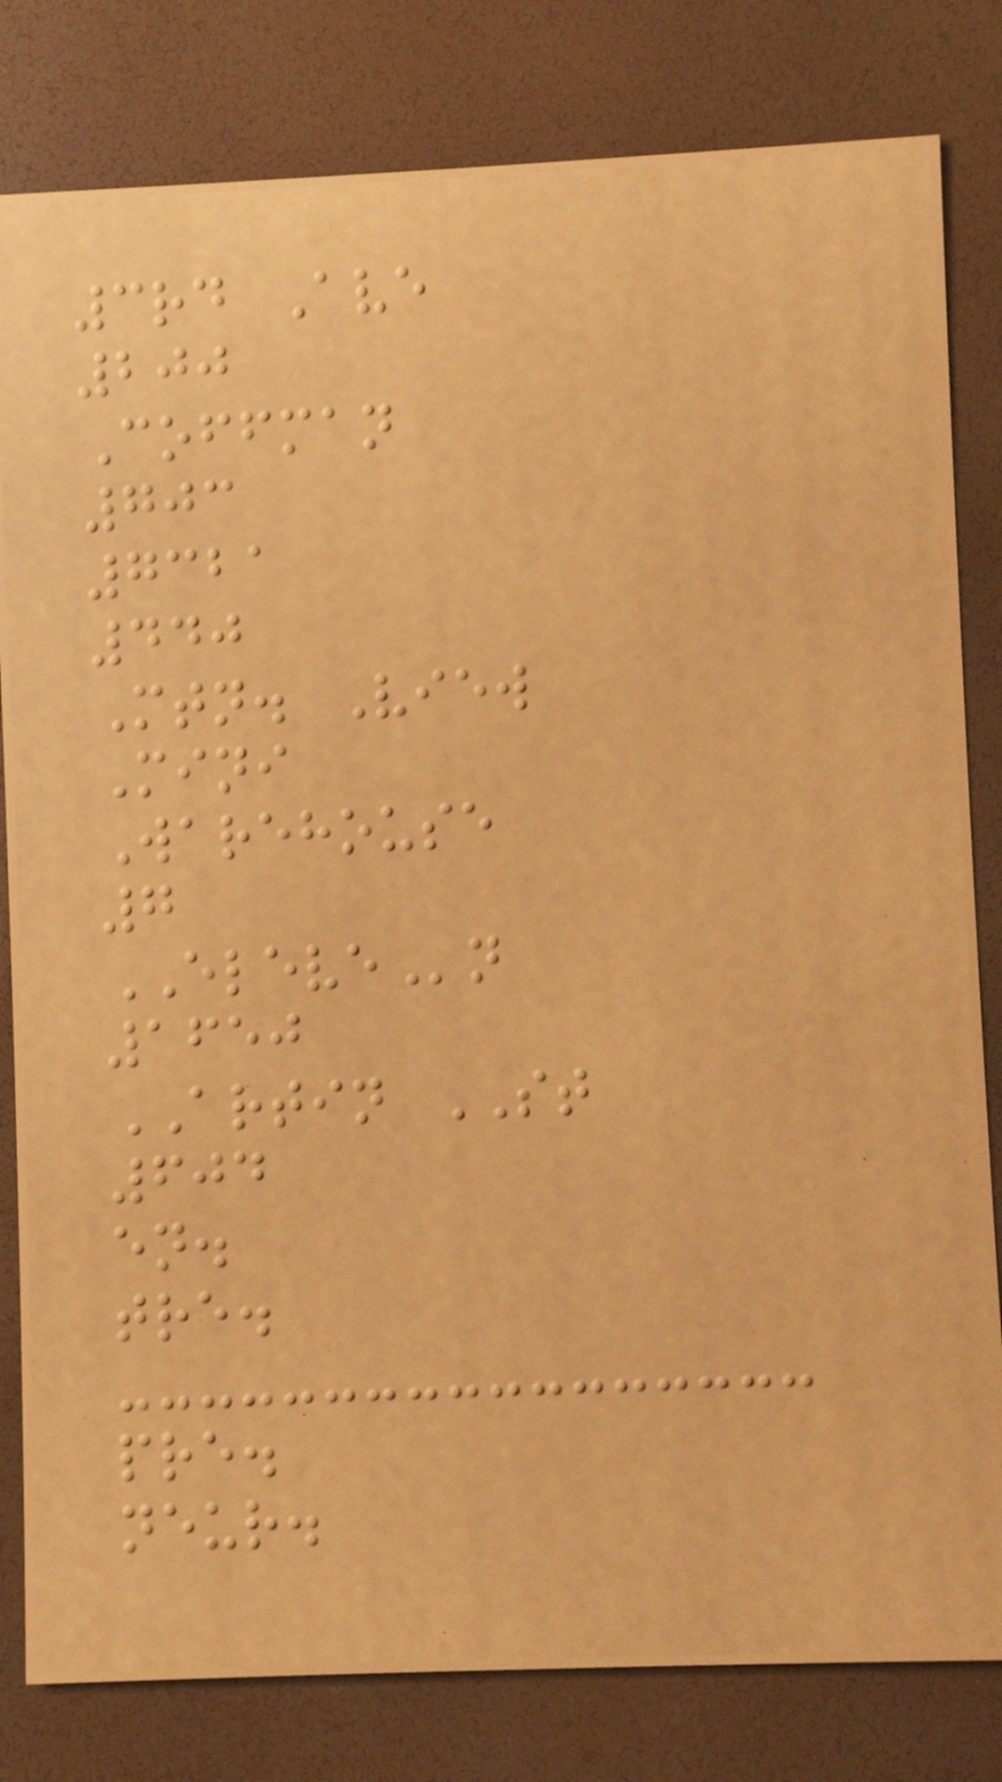3rd Ave
200
Coffman
703
7321
440
Mtn. View
Mini
Warehouse
7
ELEVEn
1650
ARTIN ST
604
en.
tre.
pre.
neur.
